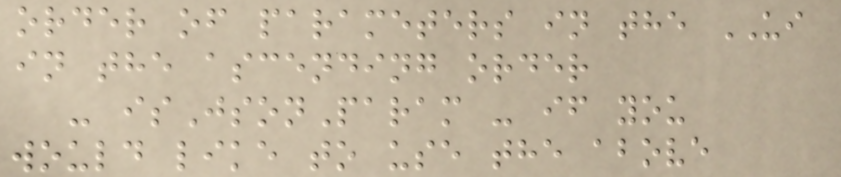order of parameters in the UI
in the ascending order
- isJsonParam - if you
would like to use the above
